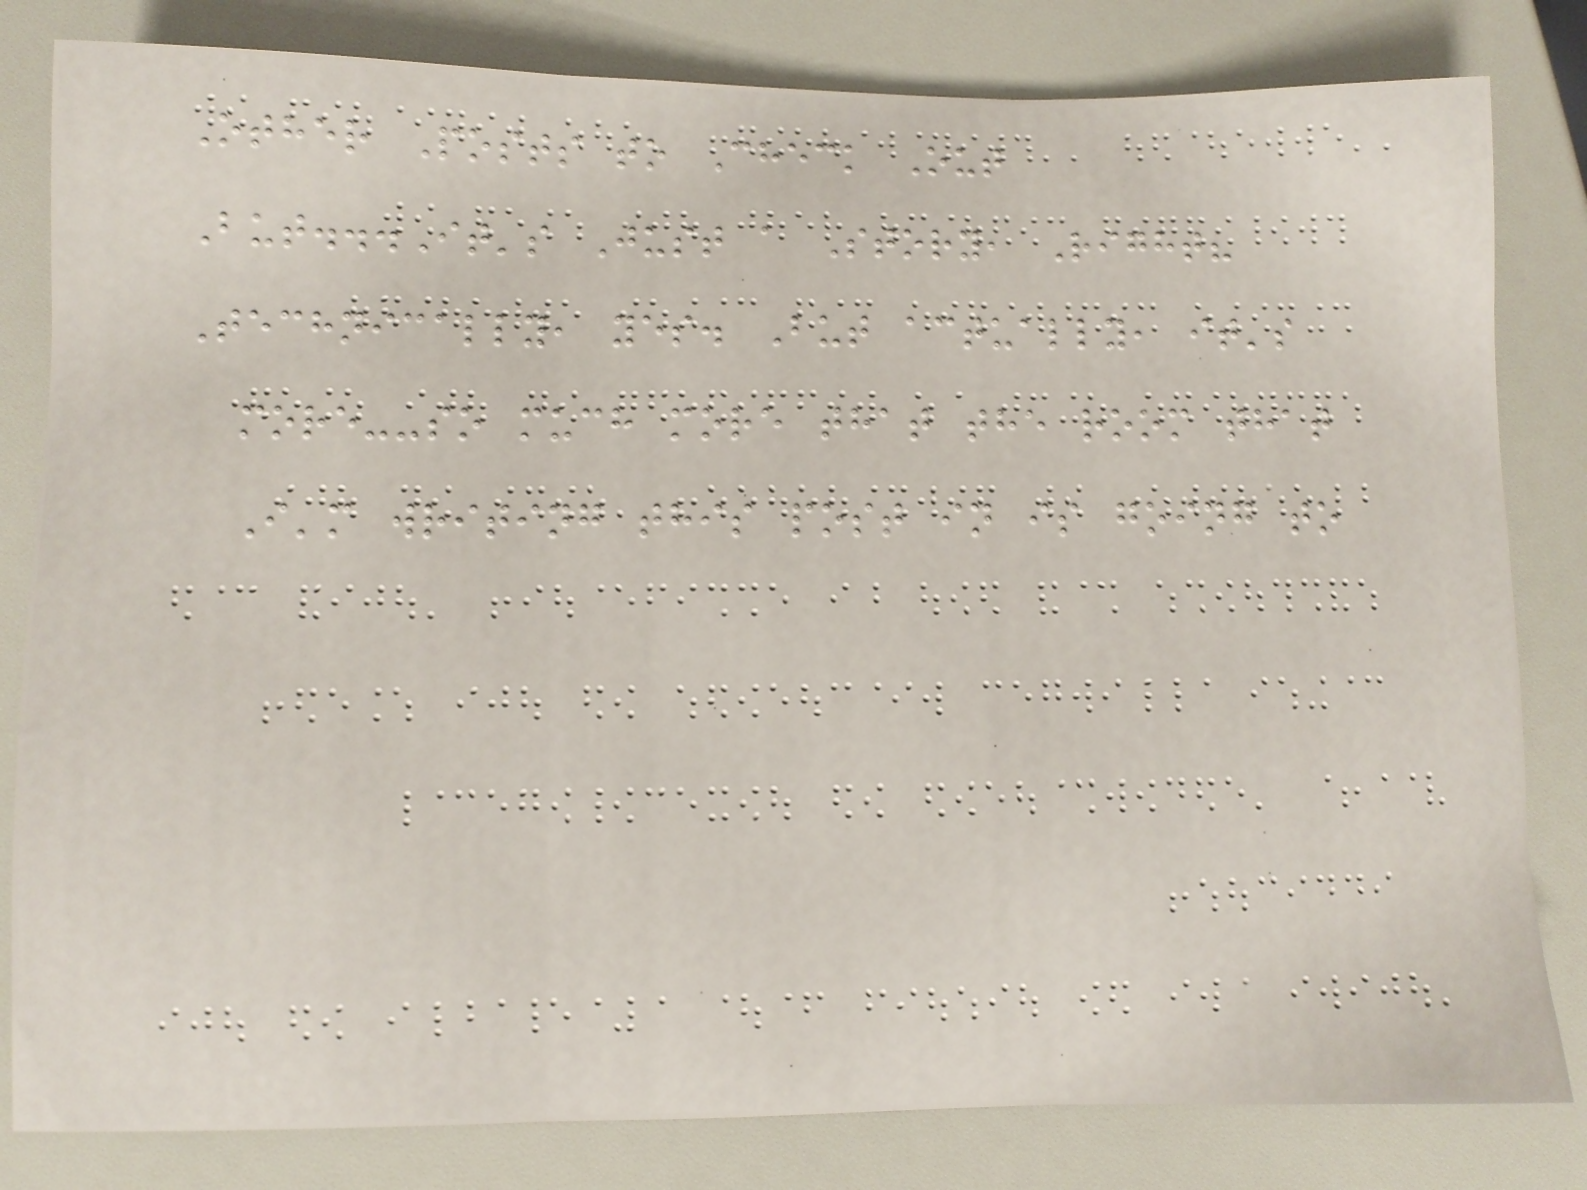Other Posts to Check Out
But...It's Just a Story, Right?
Technically, yes. But actually, it's
more--so much more that the room that
I'm writing this post in is going to
